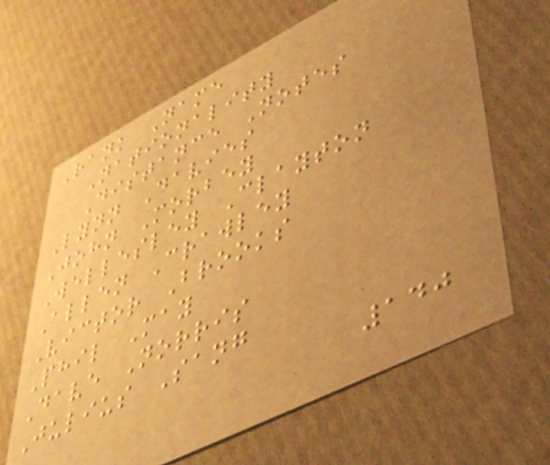Rank Name
Nationality
Distance Notes
Lynn Davies
John Morbey
Wellesley Clayton
Allen Crawley
Victor Brooks
Phil May
Dave Norris
Julius Sang
140
